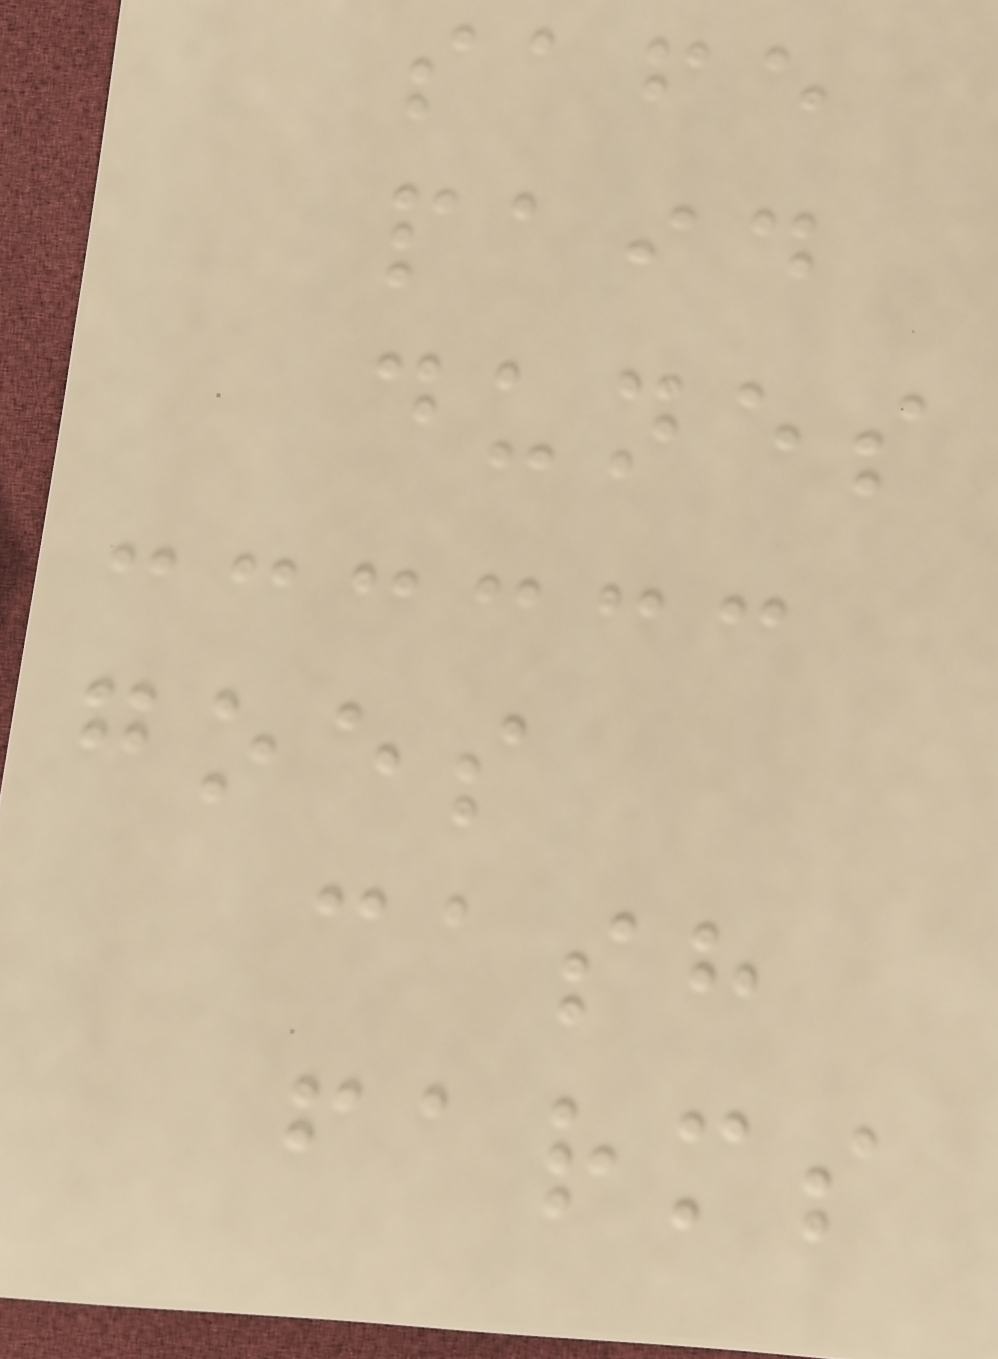safe
paid
dunes
goes
cash
farms
